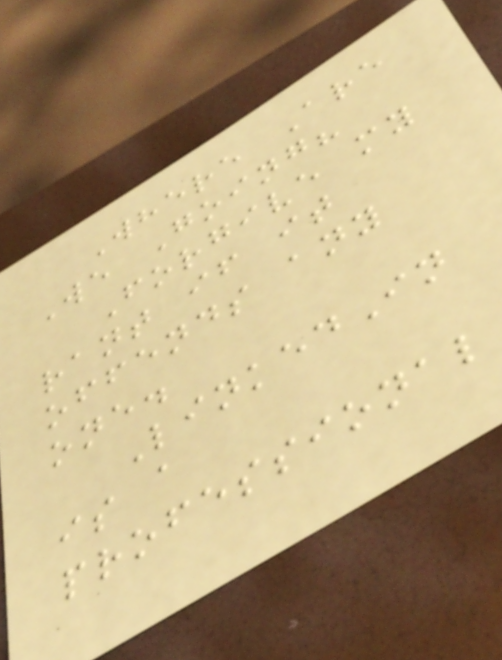Where Are
We Going?
Forgive my
rant if it
offends any
one.
LinkedIn
is a
professional
